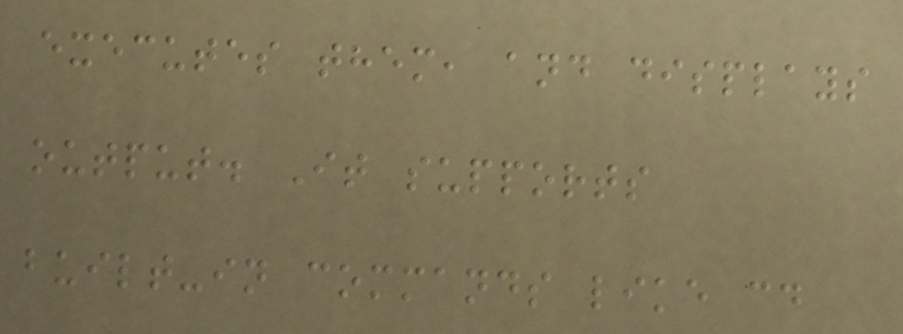executes them, and displays
output. It supports
built-in commands like cd
